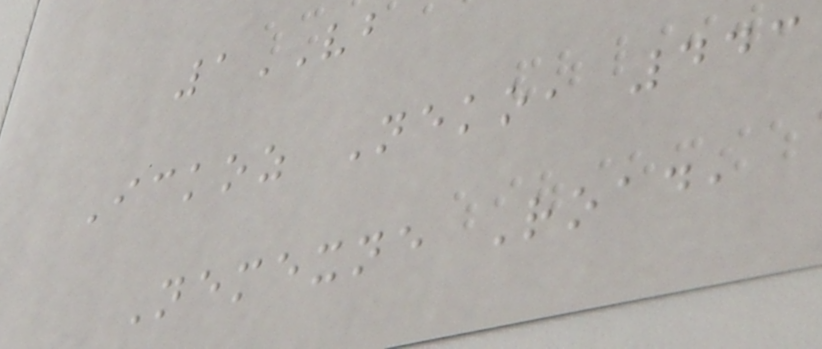1VB
Ickoz Neko, 443
Nemexne Road,
